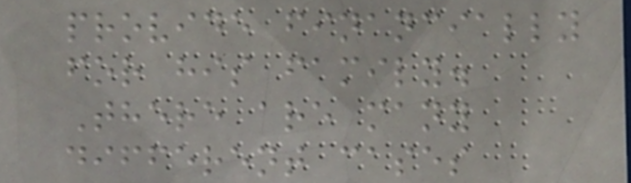provide financially
for his family.
There are many
different cases
